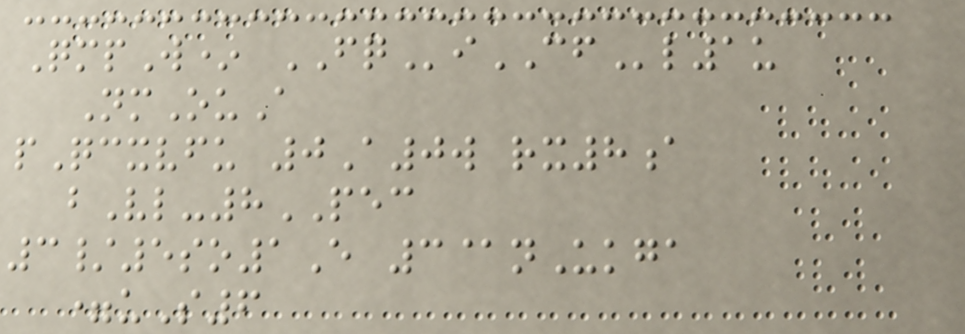QmpW* FQiCFl1u
NmOuA
pQcxvfu 0A0w rx8a
bVl-8PEC
3/5so1E 3@nUkga
=uS6
